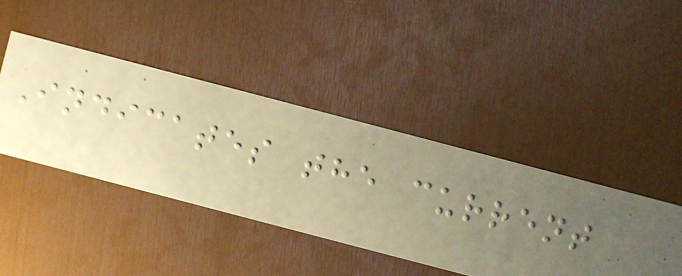Indicates the current
